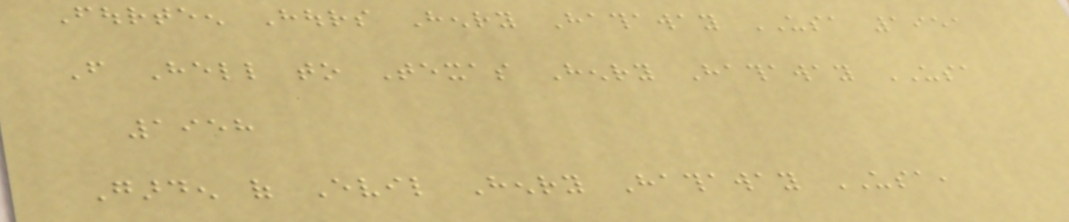Fourteen Hours Henry Hathaway USA 1951
From Hell to Texas Henry Hathaway USA
1958
Garden of Evil Henry Hathaway USA,
